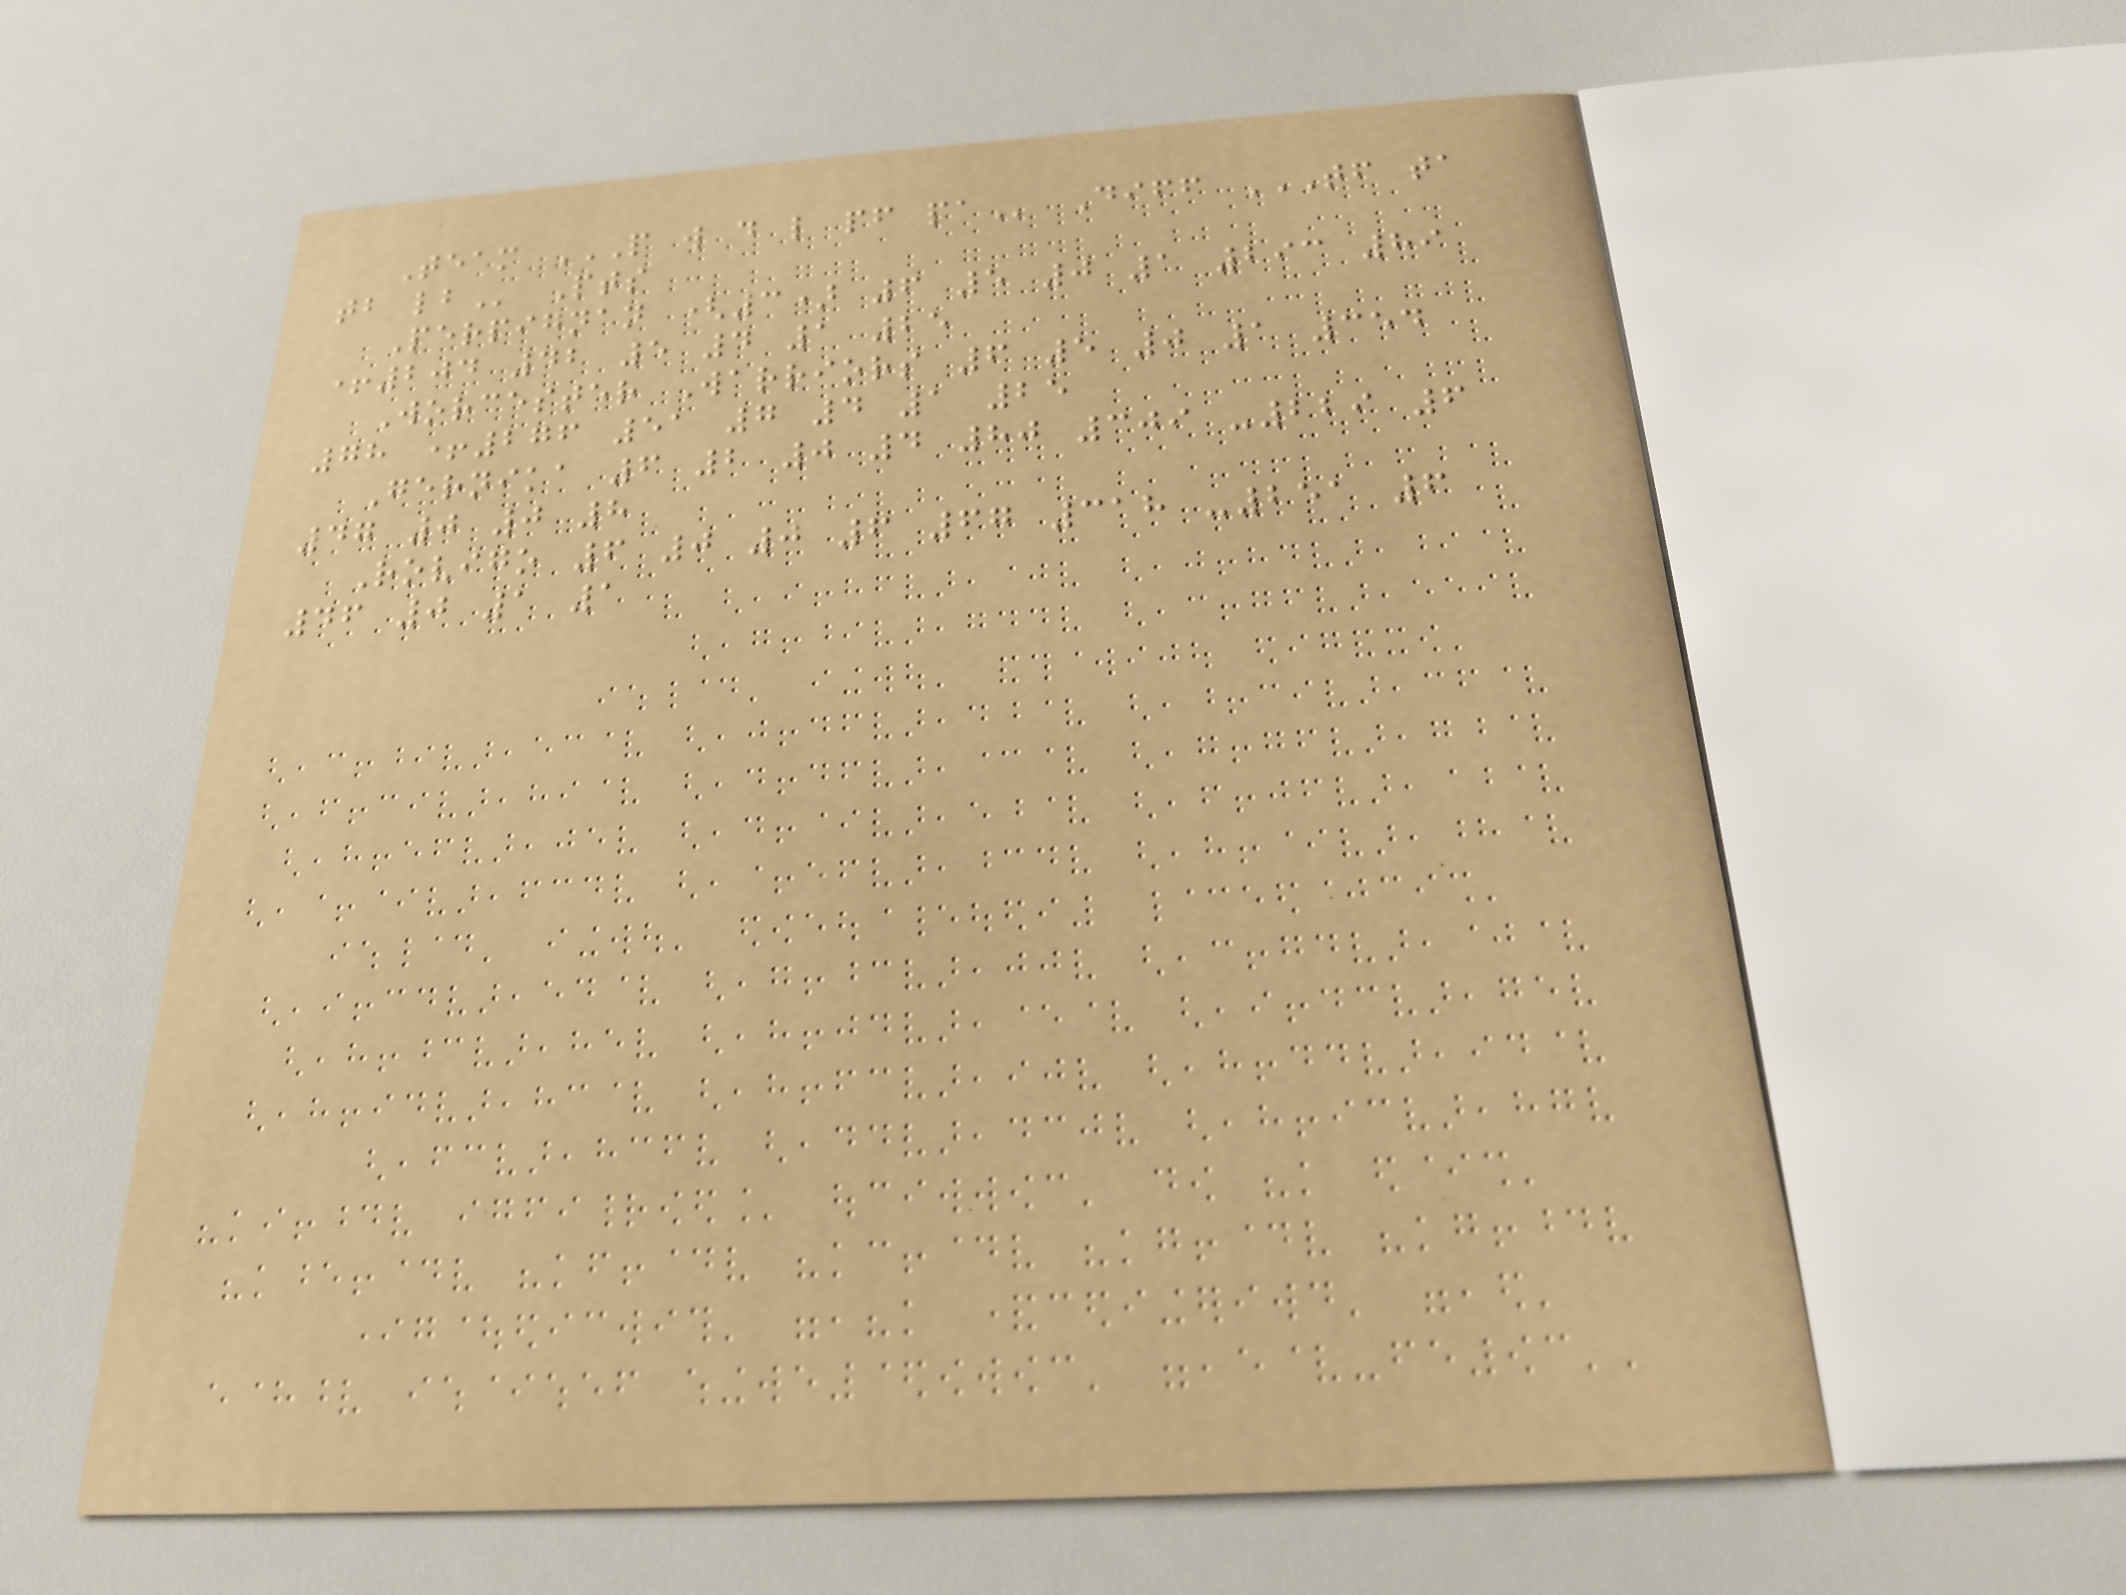Team P W D L PF PA Diff TF TA
TB LB Pts
Perpignan (3) 6 5 0 1 293 89
+204 42 5 4 1 25
Worcester Warriors 6 5 0 1 354
78 +276 51 7 4 1 25
Gernika 6 2 0 4 80 309 -229 6
47 0 0 8
Rovigo 6 0 0 6 67 318 -251 6
46 0 1 1
